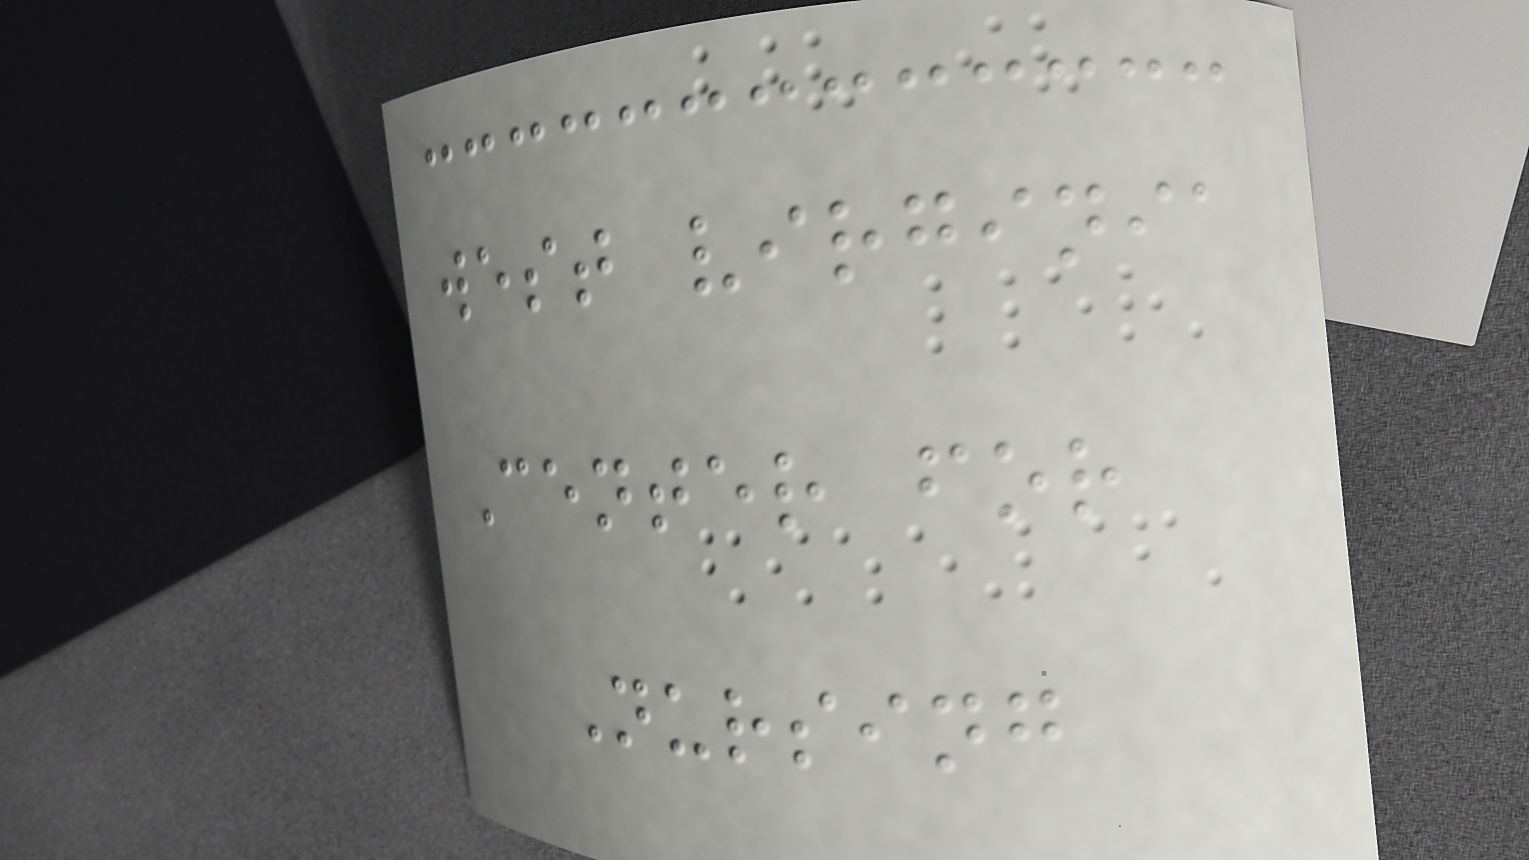west virginia
Center for
Nursing
